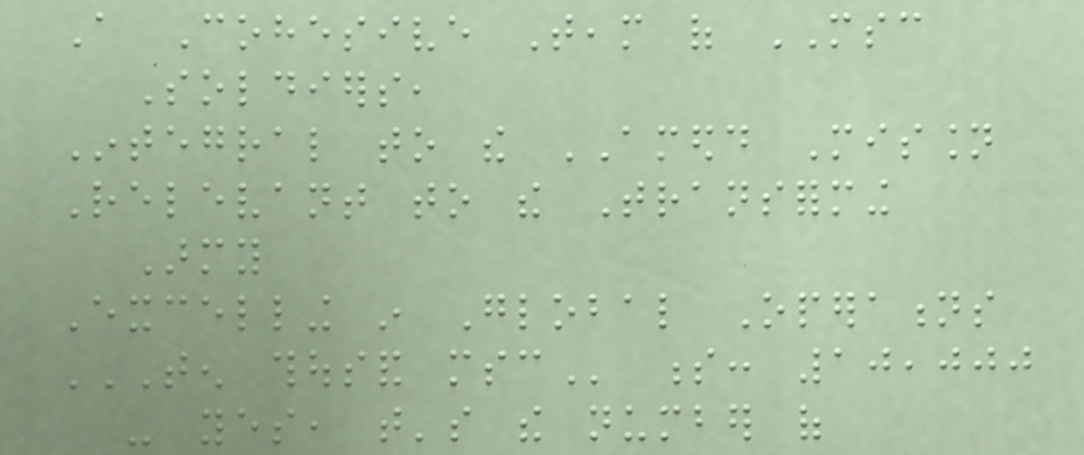A Cohesive Team of MSC
Soldiers,
Integral to the AMEDD Mission
Relevant to the Transforming
Army
Excelling in Global Operations
TEN THOUSAND MSC s: 10,000
- yes, that's the number of
